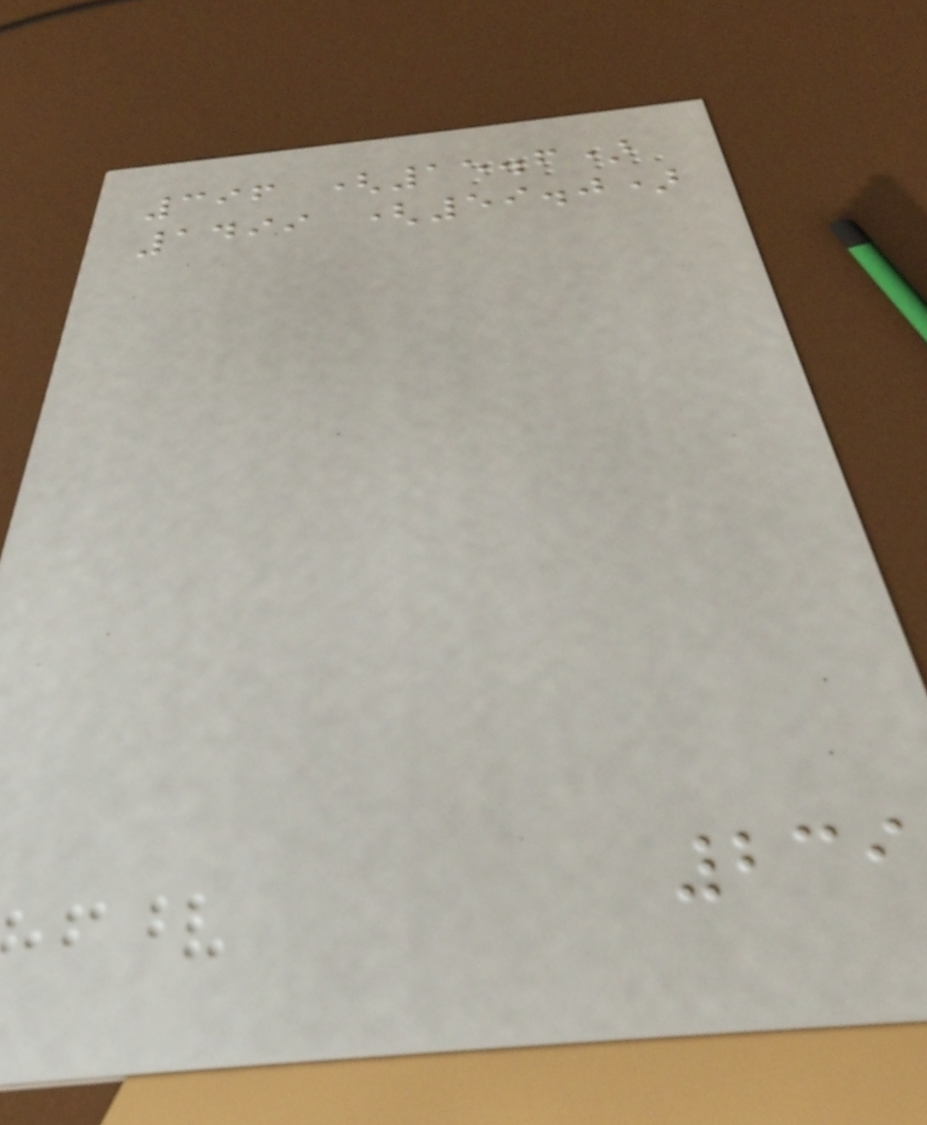396 (15.6)
1499 (59.0)
239
